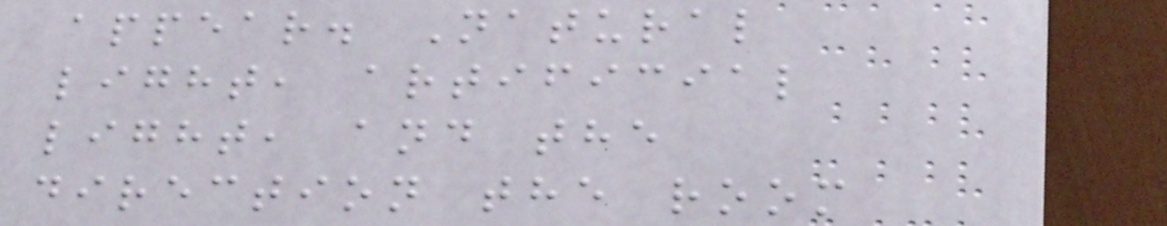appear. Natural
light, artificial
light, and the
direction the room
